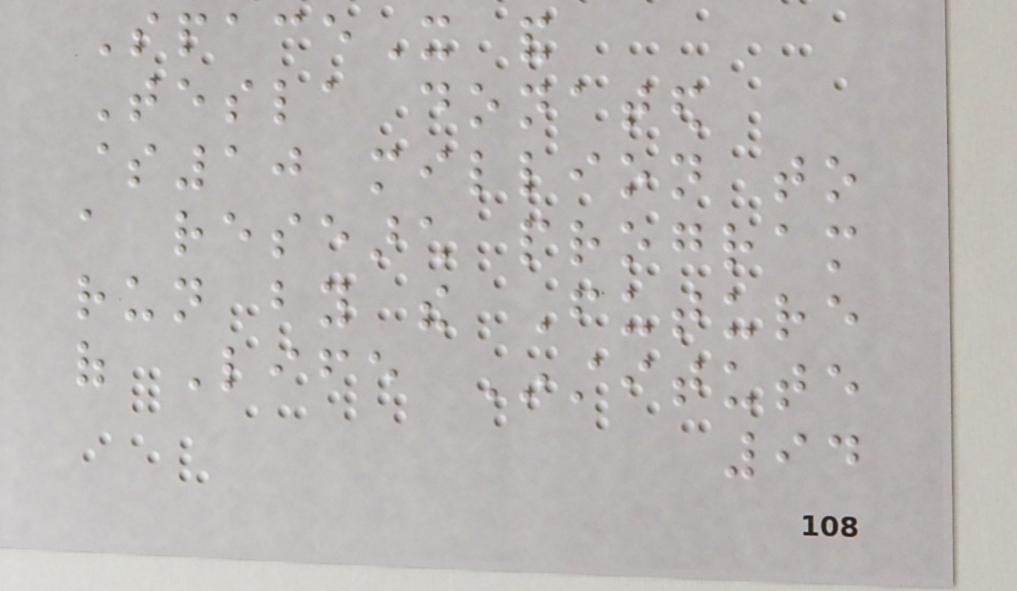SpaceX and
Tesla donated
$10 million to
a research program
run by the Future
of Life Institute
94
